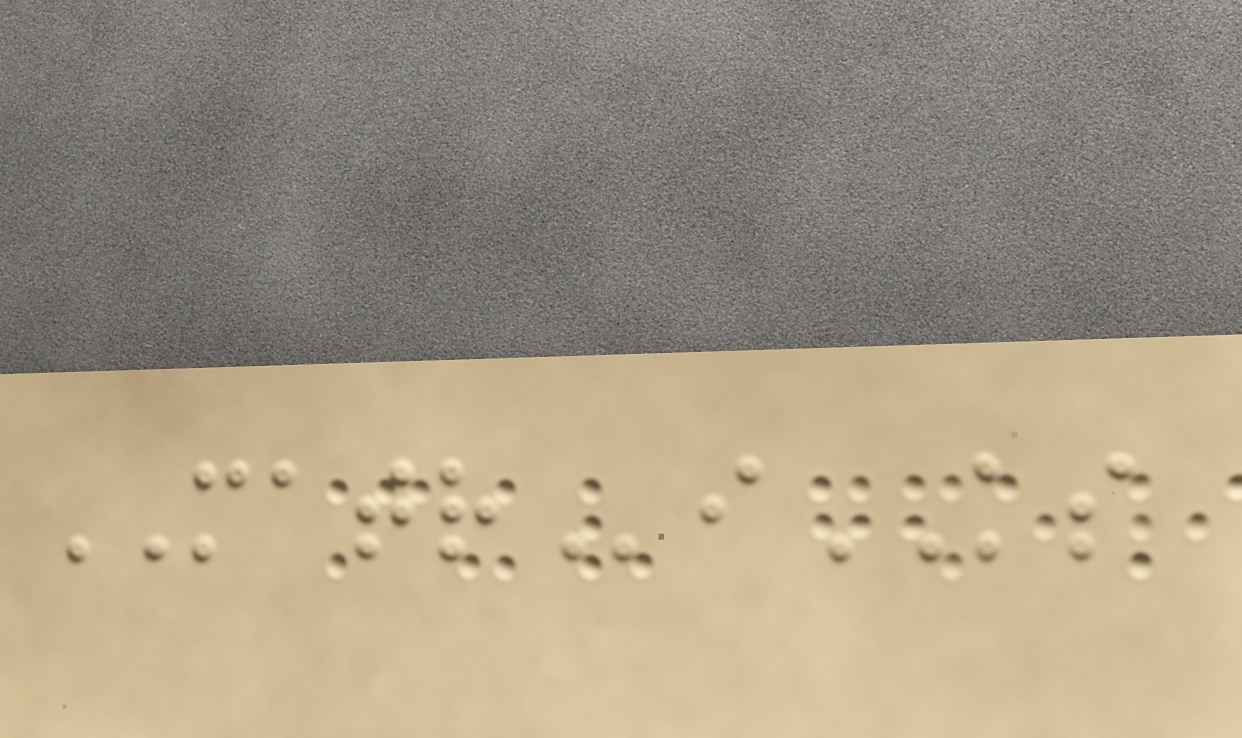MATRiKS
